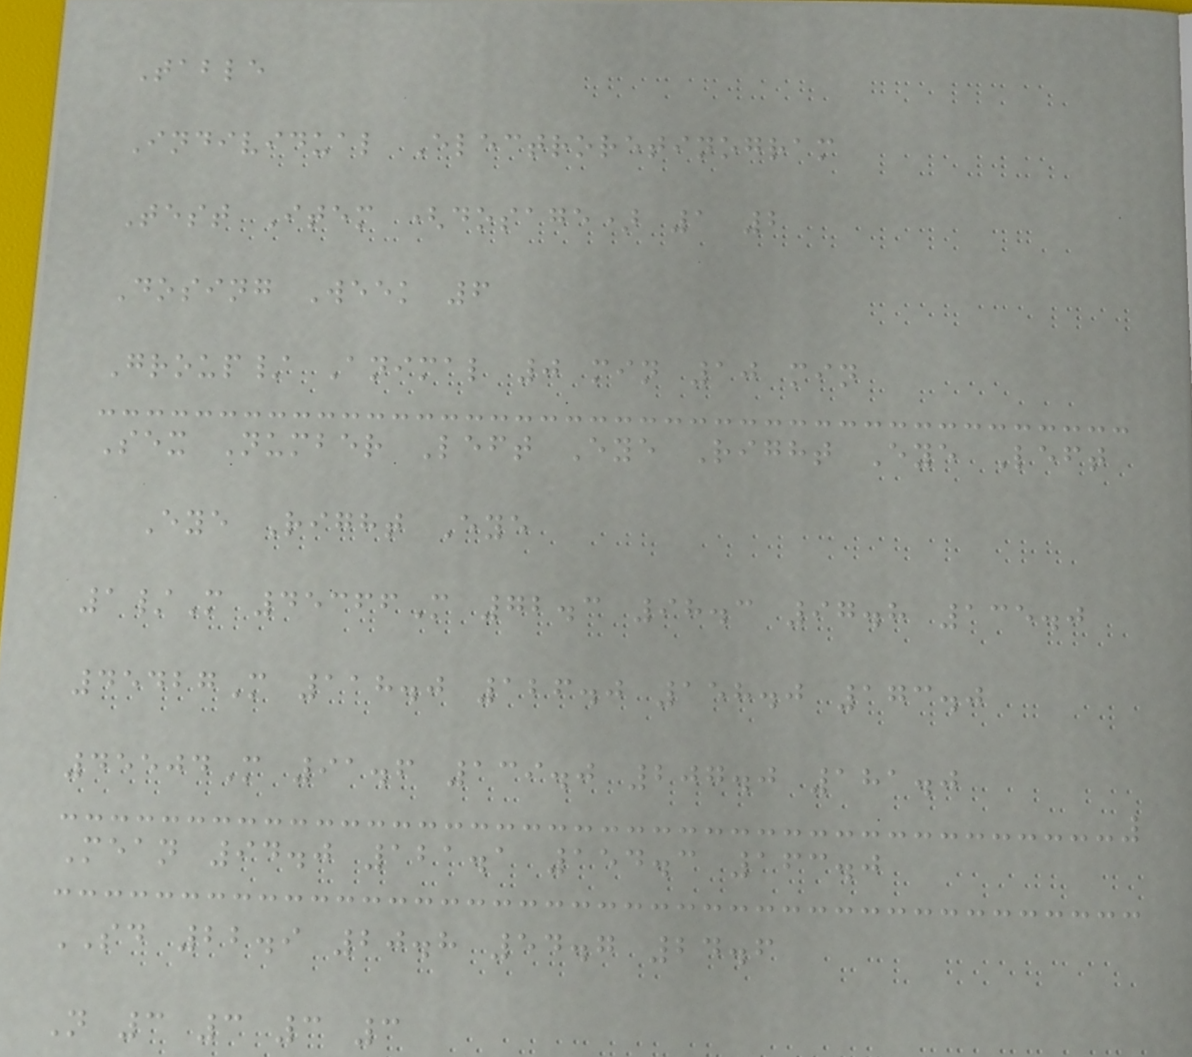Table
Individual Electroretinogram
Test Item (dosage) 1 2
Dosing Week 6
Group/ Animal 0 min 10 min
Sex Number Left Eye Right Eye Left
Eye Right Eye
1/M 45366M 72.3 98.3 97.8 135.0
45427M 118.0 126.0 158.0 173.0
45504M 91.6 139.0 207.0 181.0
Mean 94.0 121.1 154.3 163.0
SD 22.9 20.8 54.7 24.6
N 3 3 3 3
